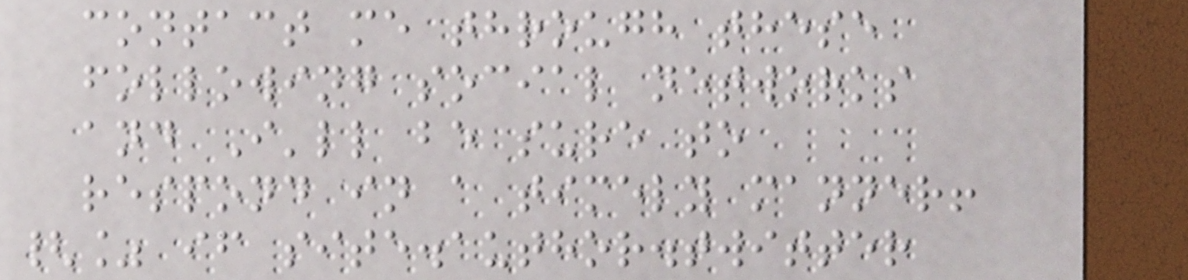contact me through these
following social networks
and I'll be sure to
respond in a timely manner!
{% if site.author.twitter
